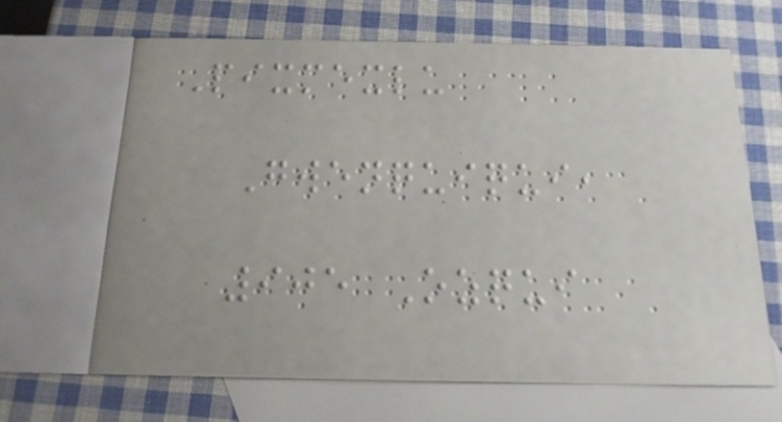Pixmexlu
Gwenquiqui,
905 Ozqui
